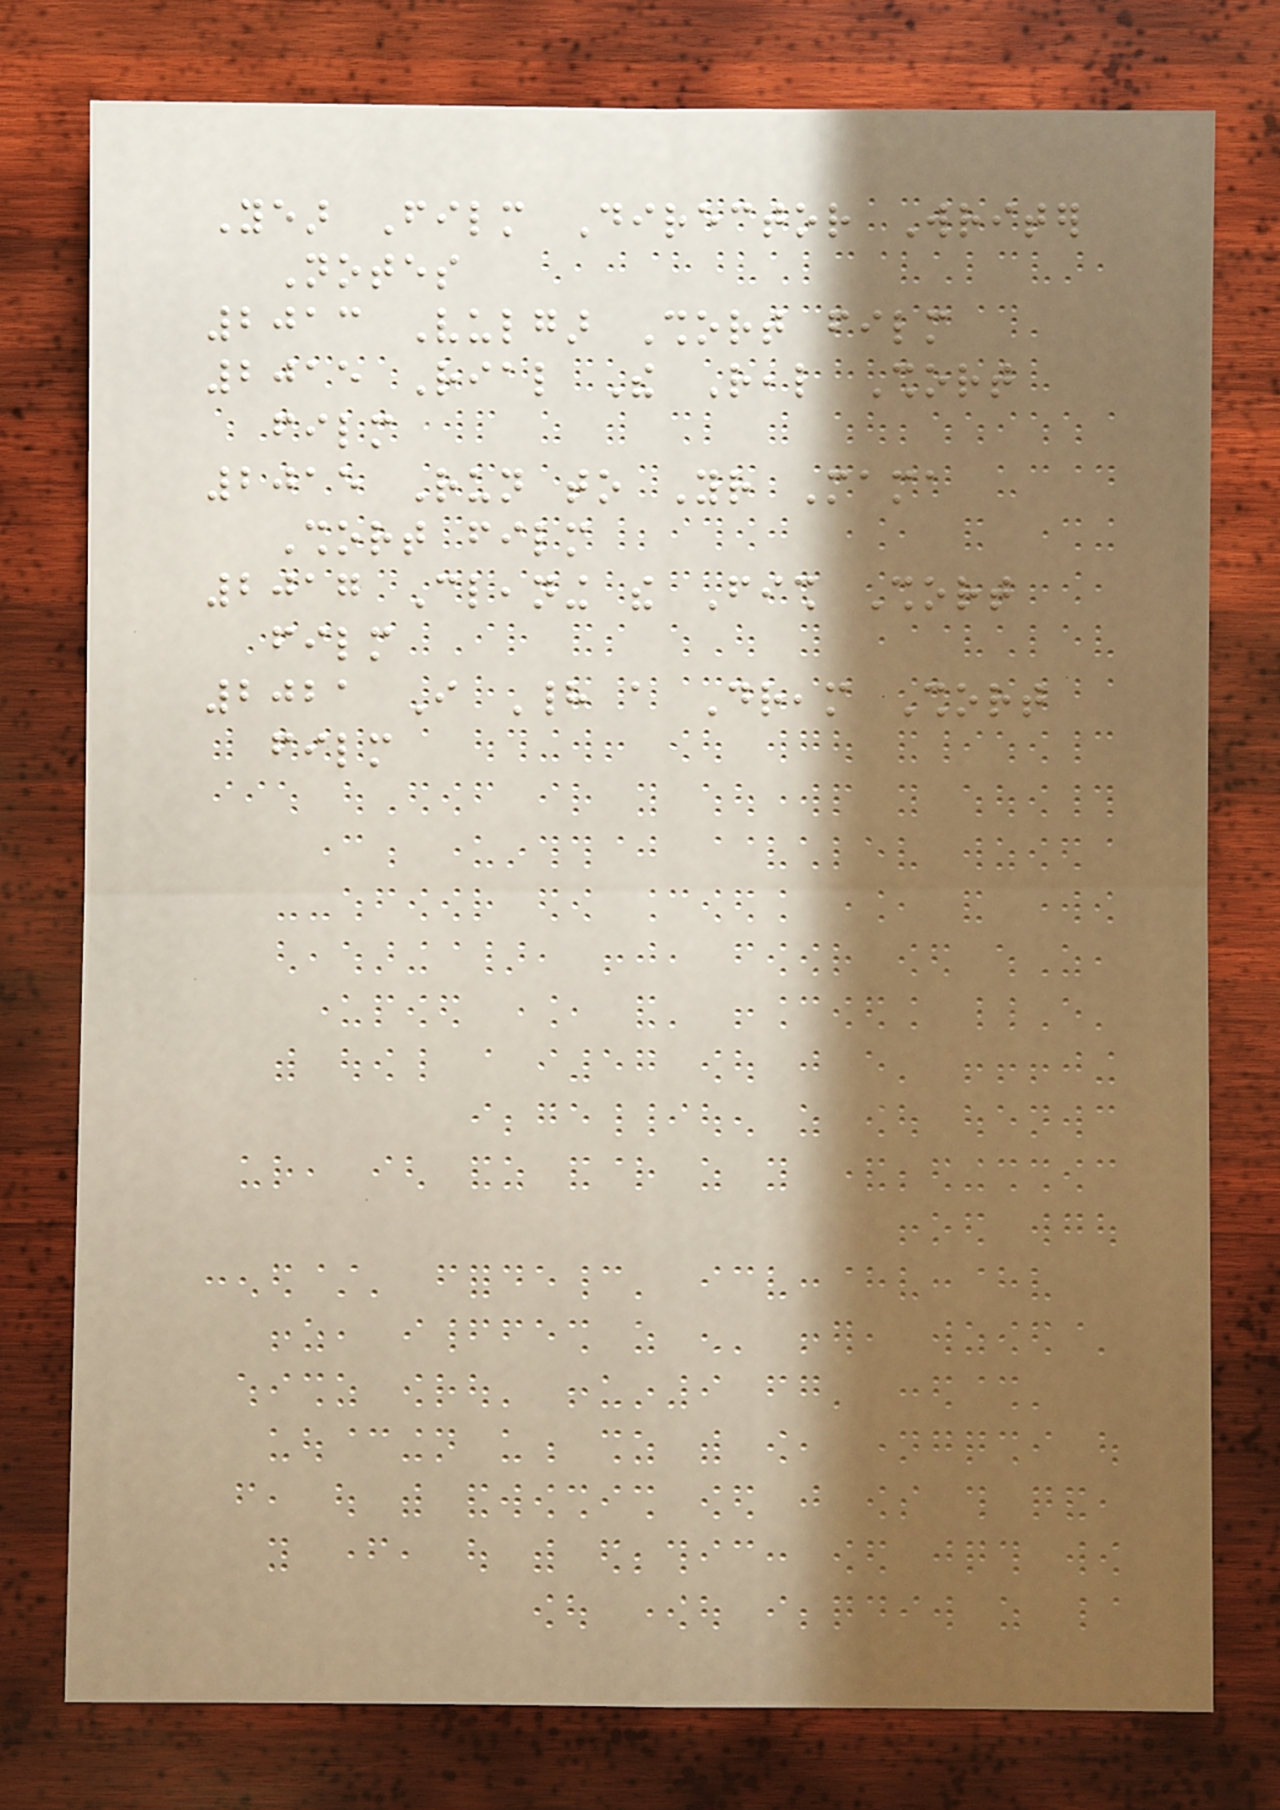Year Film Director Writer
Notes
2013 Vulgar Short film
2015 Rial The Real Short
film
2015 Run to Your Mama
Short film
2017 Cleaning the Fish Short
film
2021 I Had a Dream Short
film
